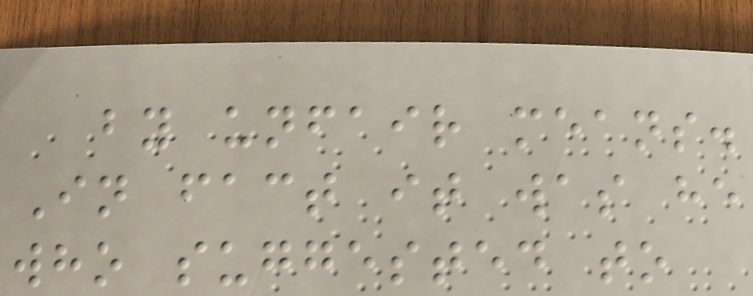by unfair means.
In fact it was he
who suggested to
